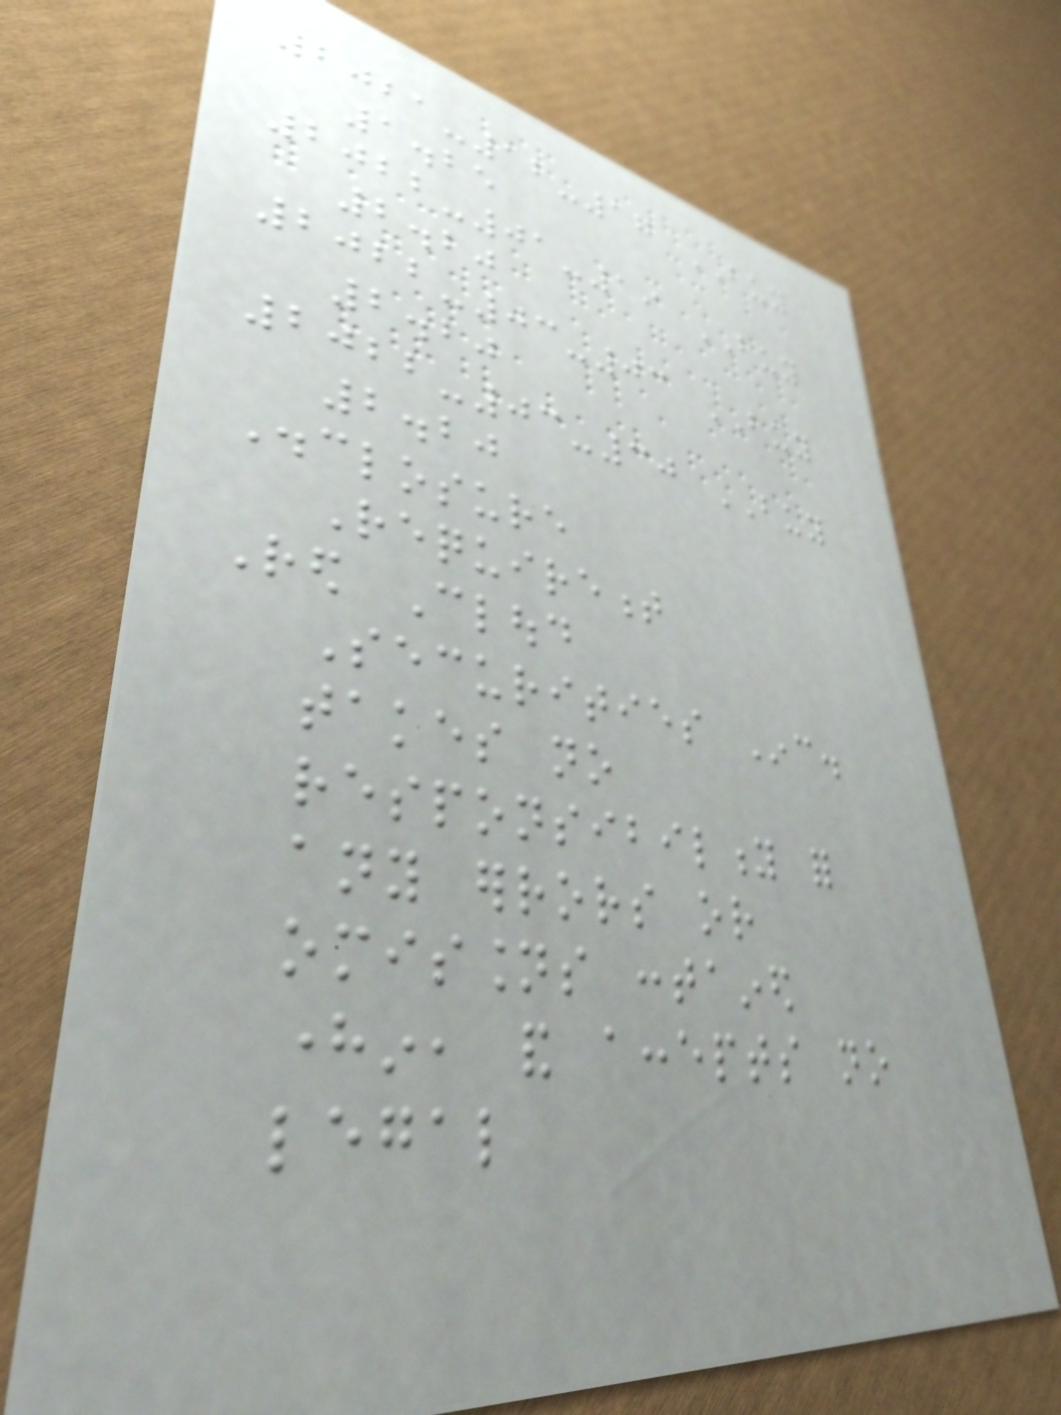2021-12-17 BUY
1.25
2022-01-19 BUY
2.20
2022-03-03 BUY
2.20
2022-03-30 BUY
2.20
Disclosure
Requirement
Red Cloud
Securities Inc.
takes no
responsibility for
any errors or
omissions contained
herein, and accepts no
legal
